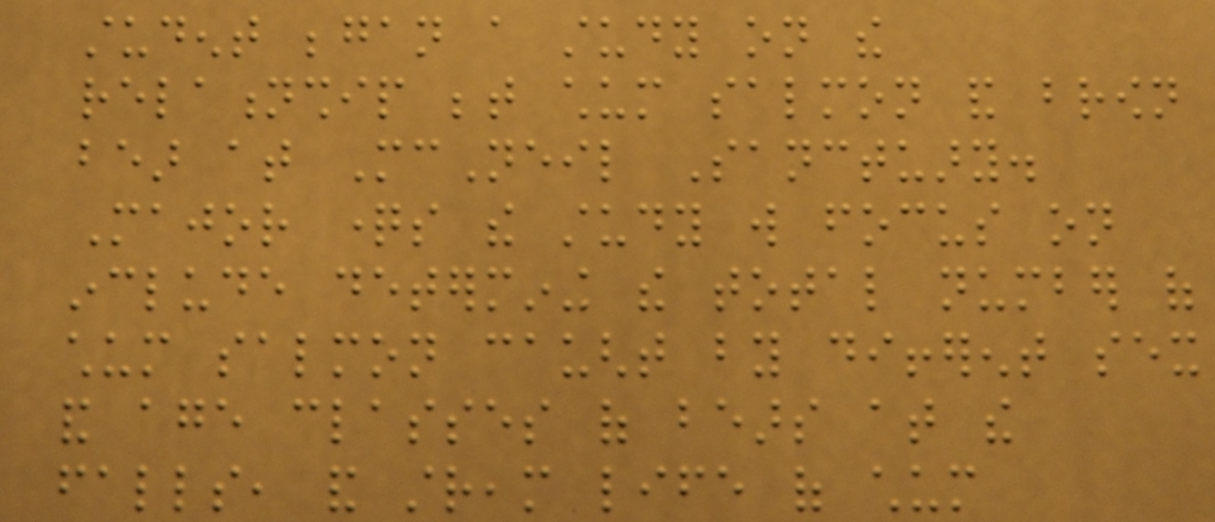student began a study on the
relationship between chum salmon and brown
bear at McNeil Sanctuary.
Major questions the study will focus on
include determining the total number of
chum salmon caught by different sex
and age classes of bears at the
falls, and stream life of chum
